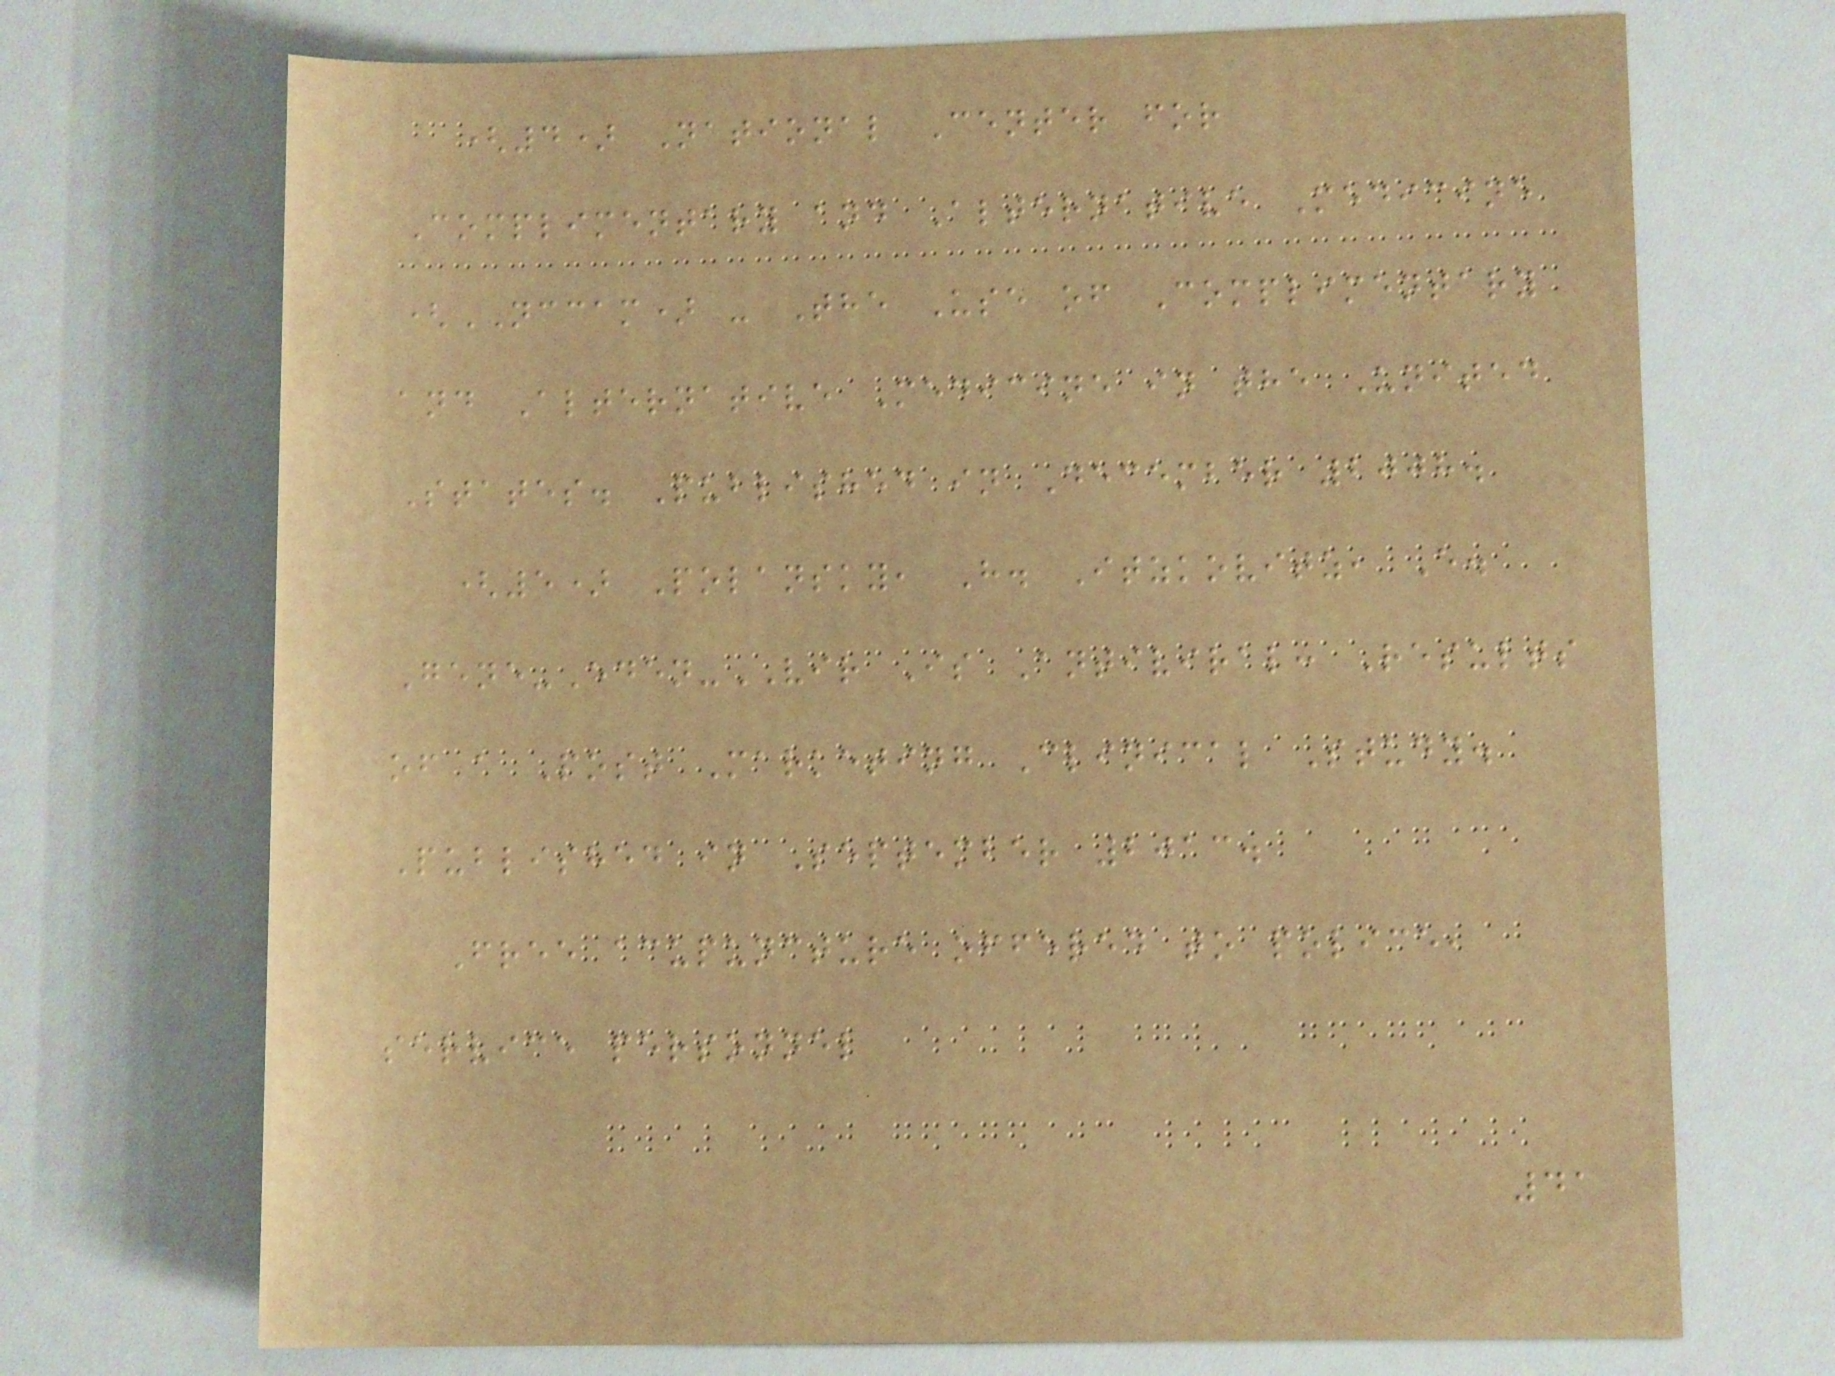(4) National Center for
Complimentary and Alternative Medicine
(NCCAM) - The Use of Complimentary
and Alternative Medicine in the United
States. Published in December 2008.
(5) Polansky, H. Itzkovitz, E.
Gene-Eden-VIR Is Antiviral: Results
of a Post Marketing Clinical Study.
Published in September 2013.
Free acupuncture offered to police,
service personnel
41
